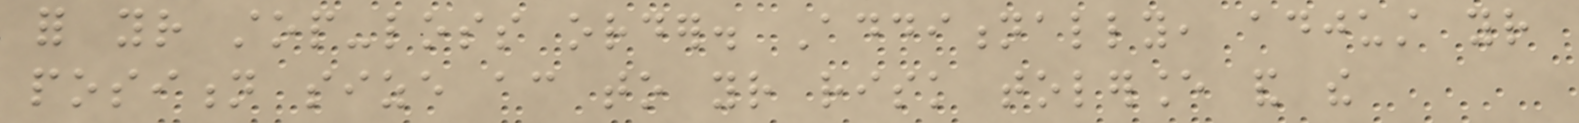for your stop-loss order. Additionally, adjust your
position size according to your risk tolerance and the
